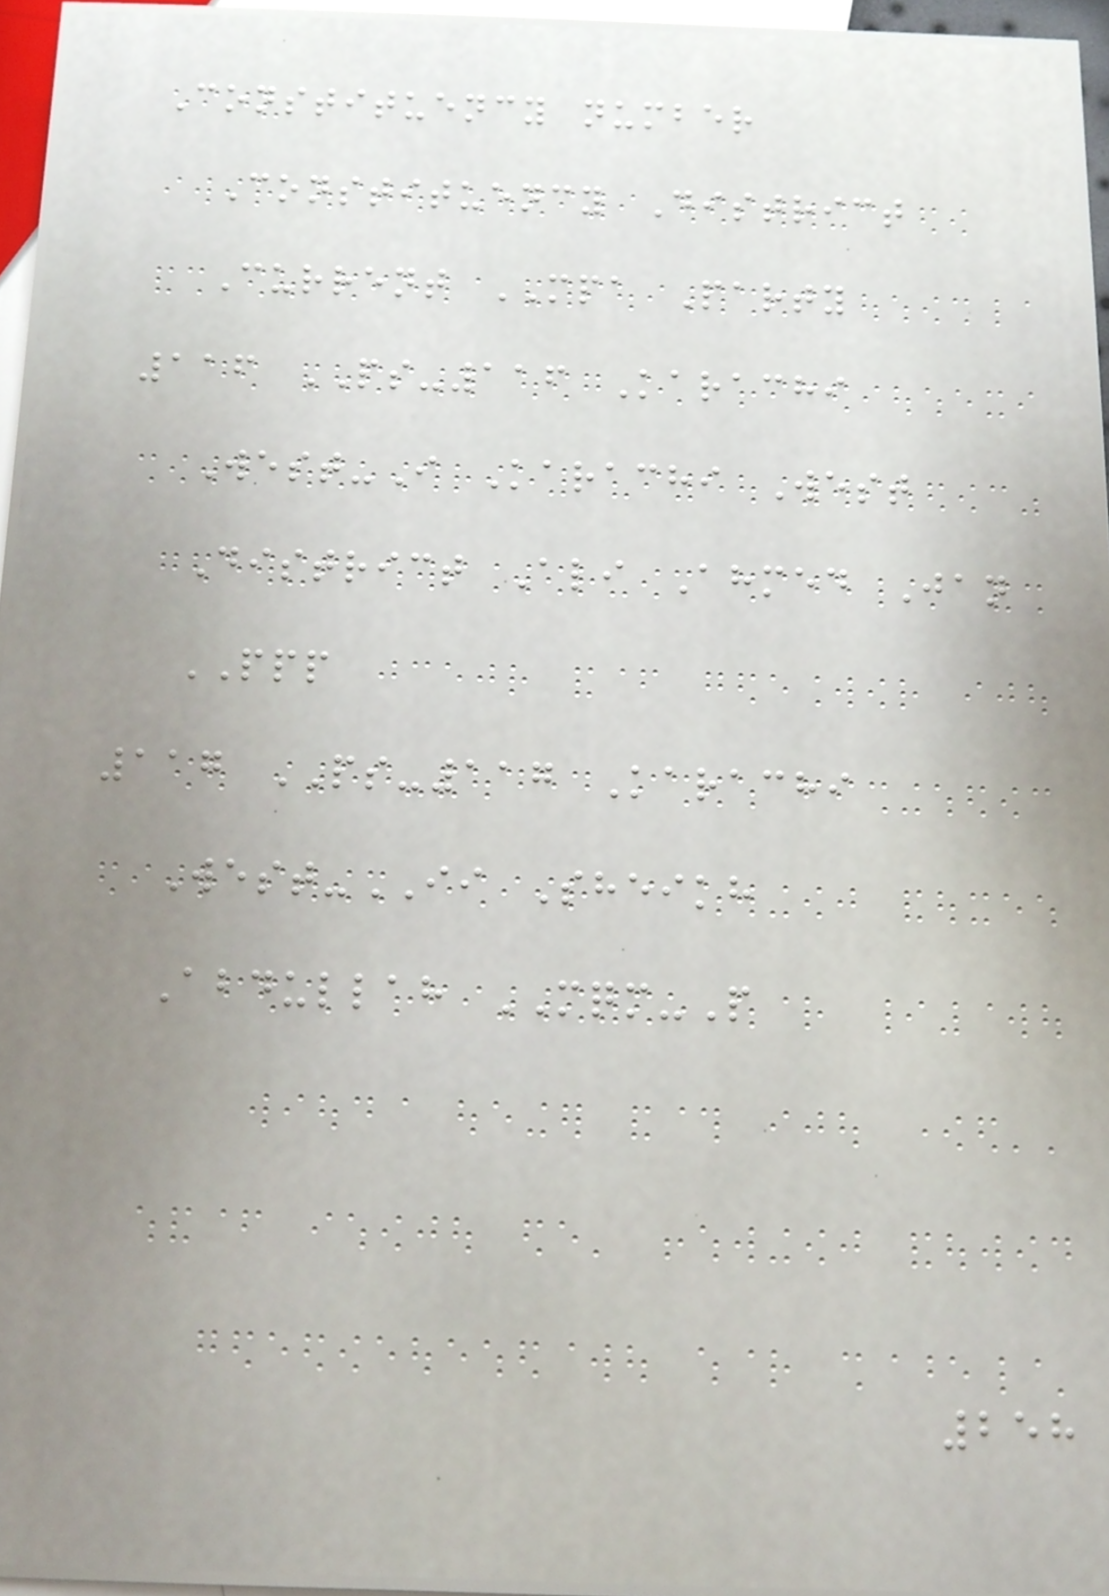Constituency number
Constituency District
Current MPA Party
116 PS-116 Karachi
West-I Karachi West
District Ali Ahmed Jan
PPP
117 PS-117 Karachi
West-II Sheikh
Abdullah MQM-P
258
